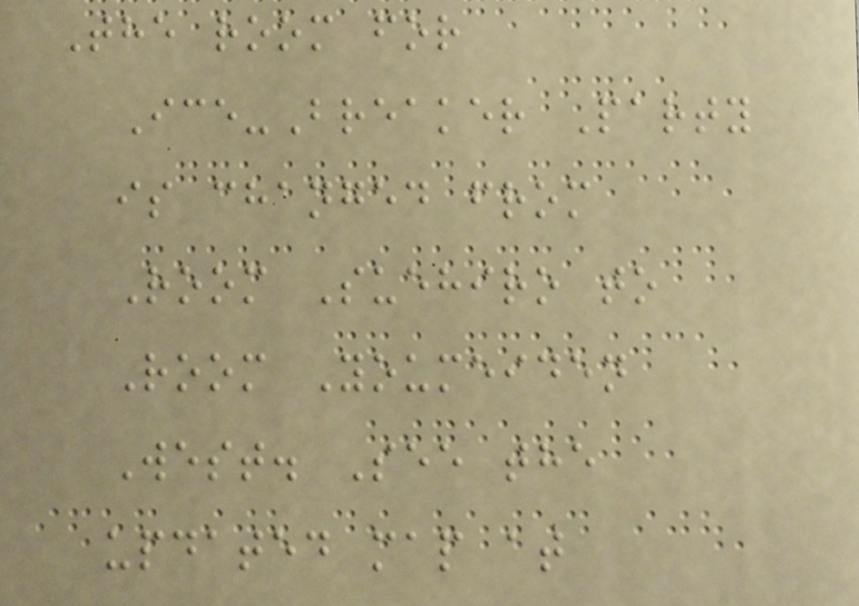The room for
Ice-Breaker Party
is changed from
Room Suehiro to
Room Youmeiden
West. See the
updated map at
